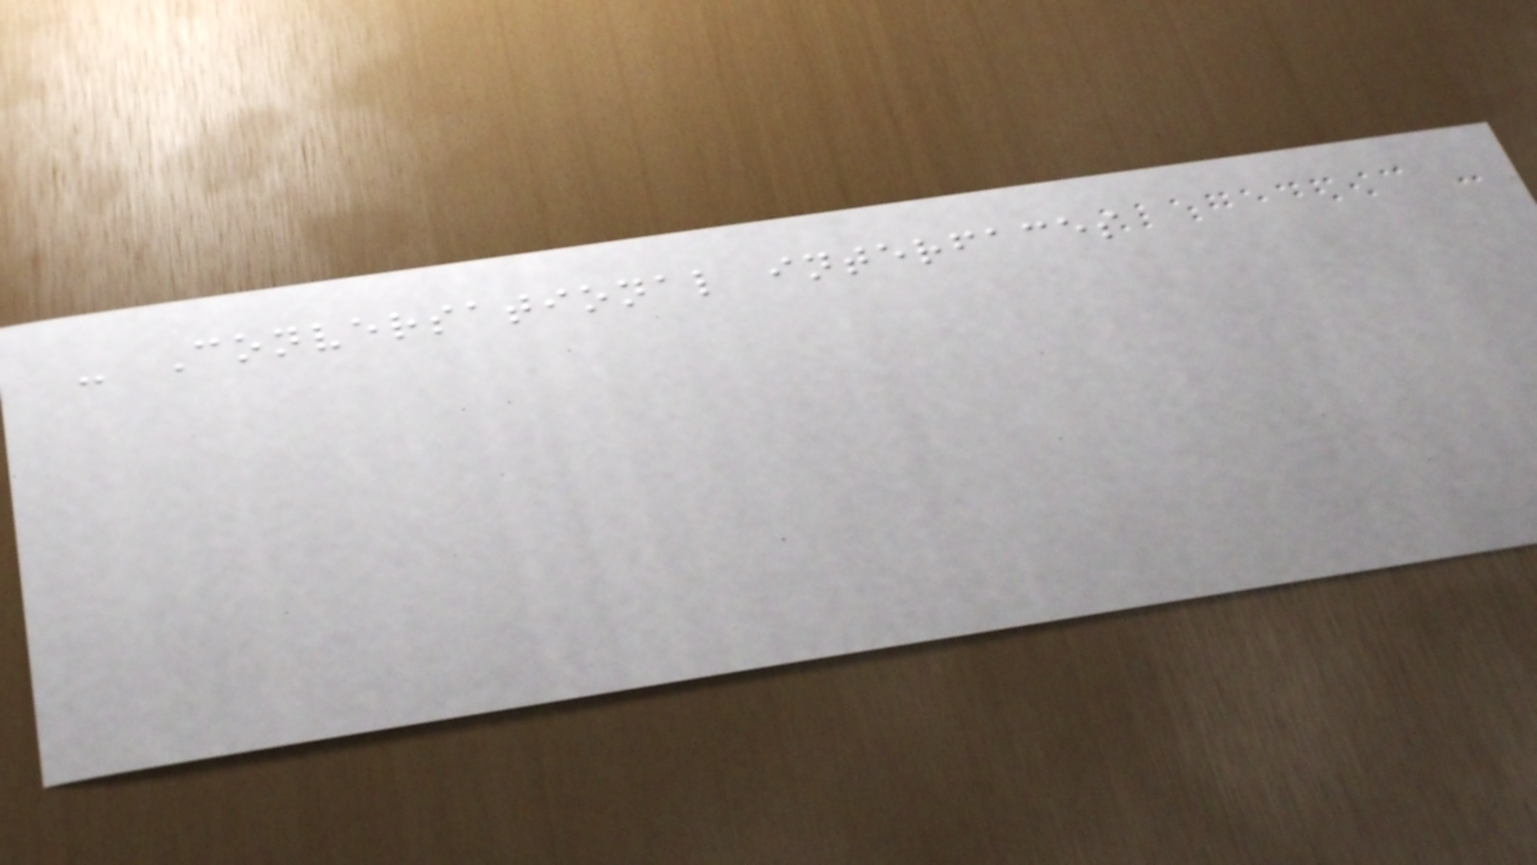- Conversational interfaces
